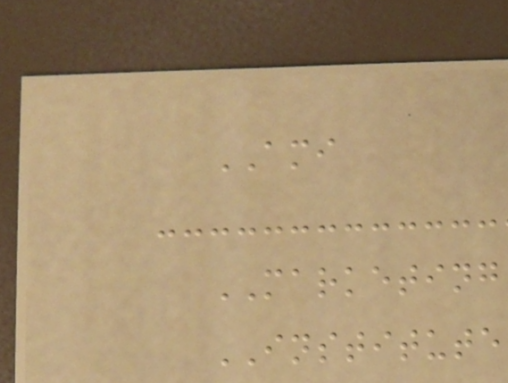AMI
MARKETING
INSTITUTE
